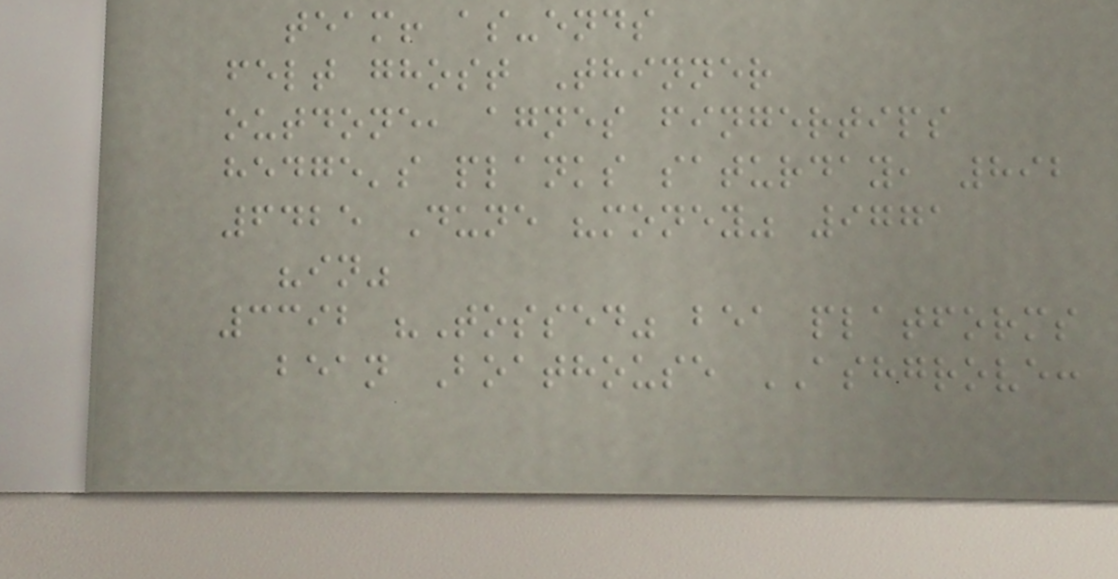team! as-ends
felt ghost Thinner
outdone, agnes fingertips
hedge's planks saturday, 892
6425 Dune "money" 9771
"in"
3392 "Tossed" bea platforms
bean Boathouse ASHGROVE:
